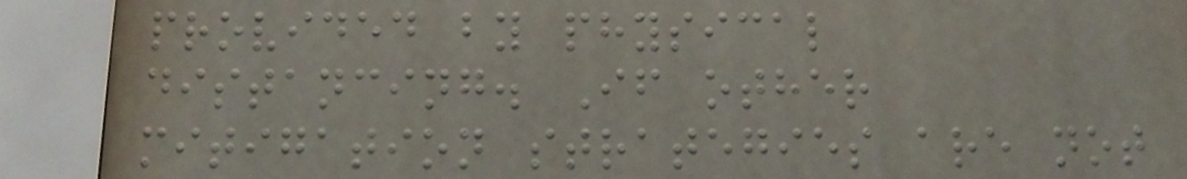provided by physical
distancing. If other
mitigation strategies are not
